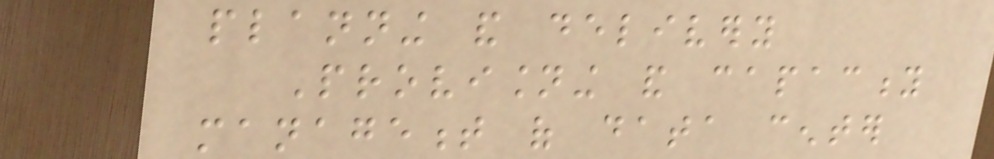planning and delivery
Provisioning and capacity
management of data center
